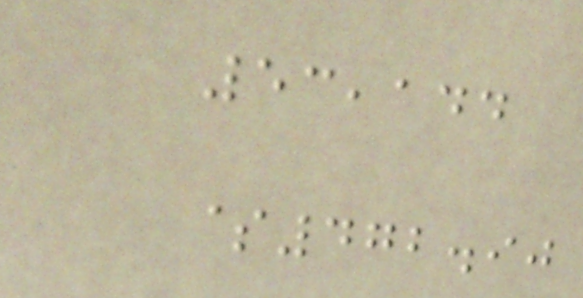53,144
$472.90
